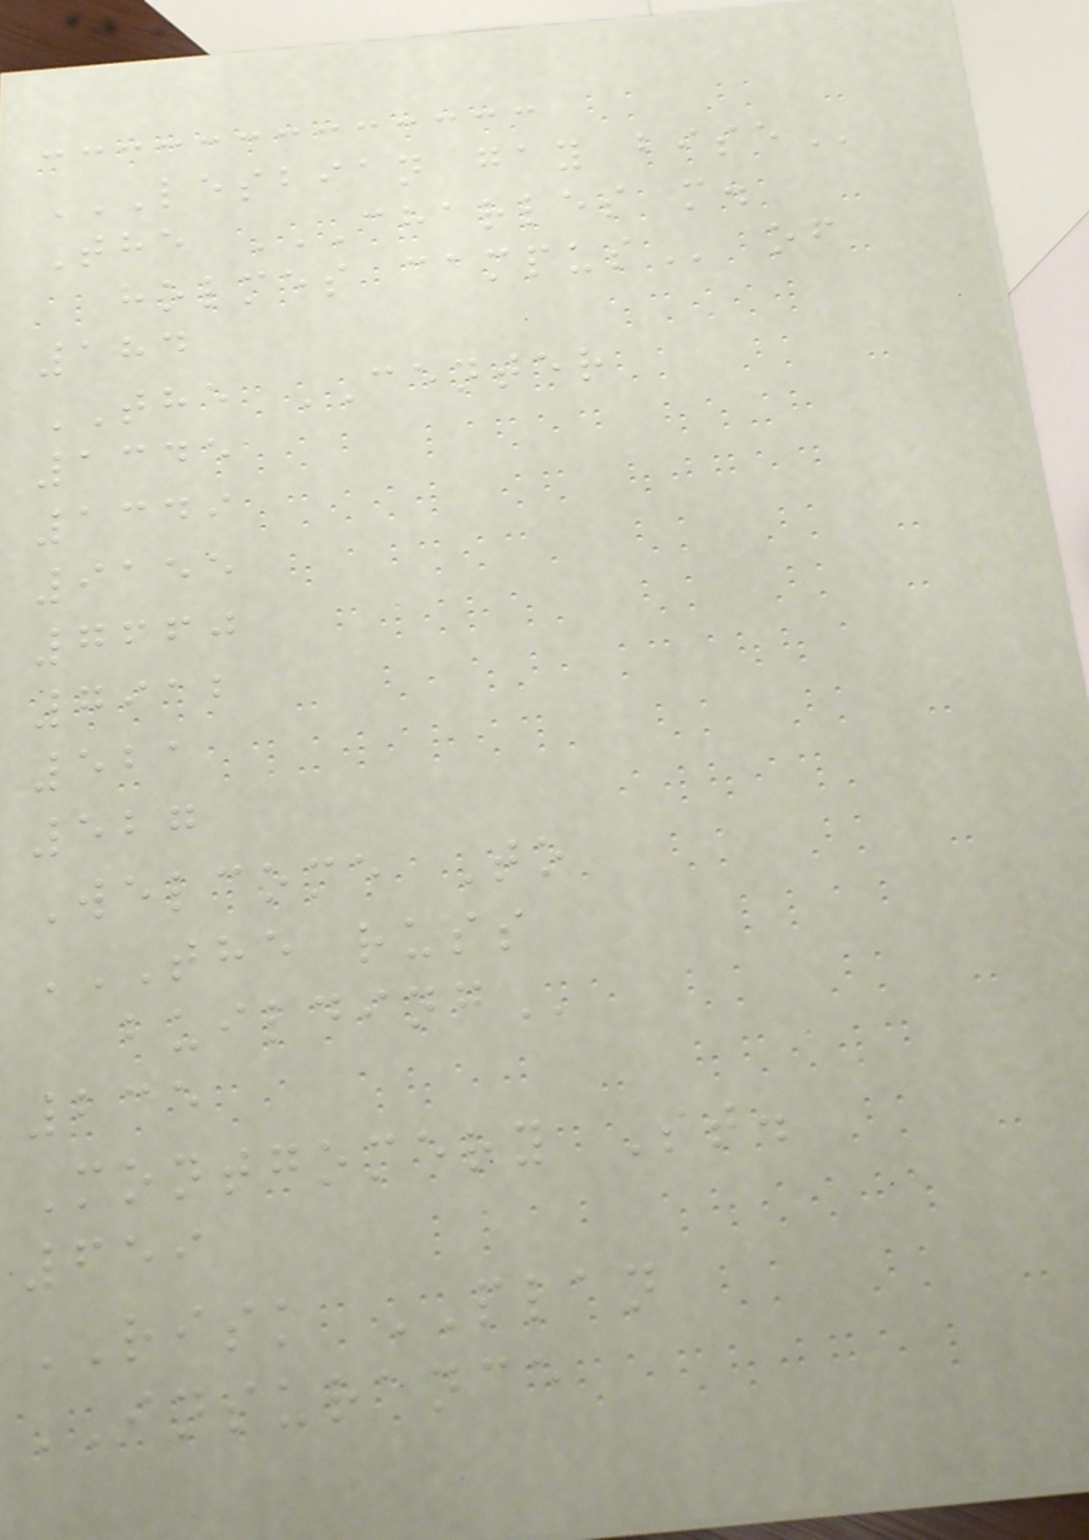LESBIAN GAY BISE
The CHARLES M.
HOLMES CAMPUS of
184
THE CENTER
1345
1349
9155
7660
7912
521
527
Welcome To
THE RUSS
BUILDING
235
Montgomery St.
659
RISK PLAN
INSURANCE
